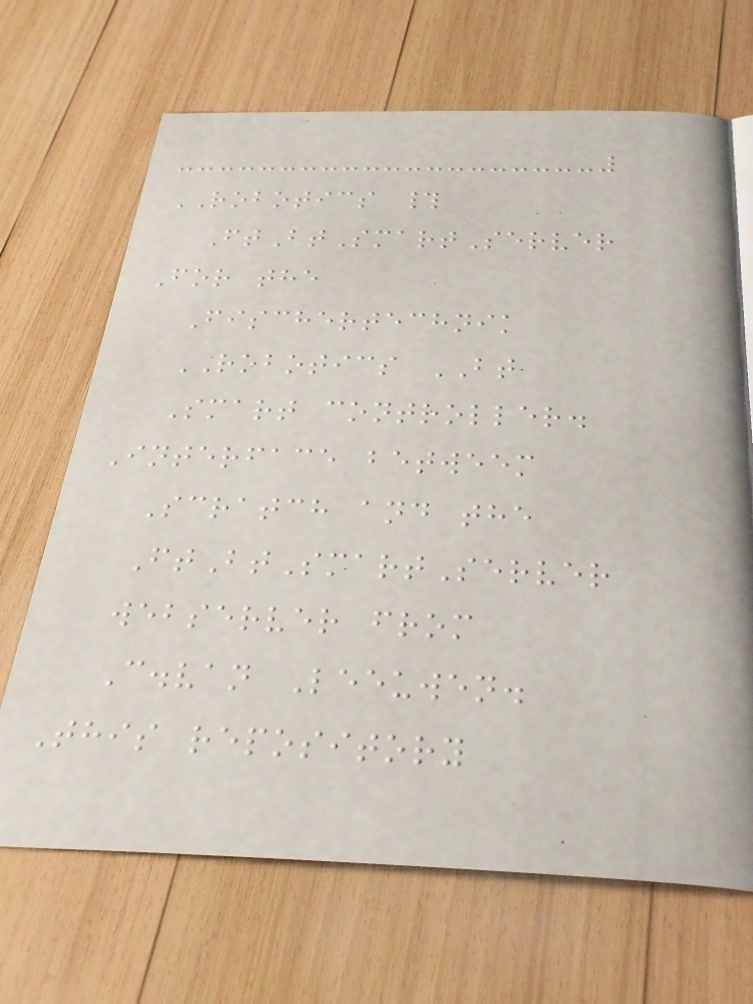ROBOTICS #
FtBtSmartServer
For the
Fischertechnik
ROBOTICS BT
Smart controller.
Interface betweem
Scratch and the
FtBtSmartServer
webserver from
C.van Leeuwen.
This repository
